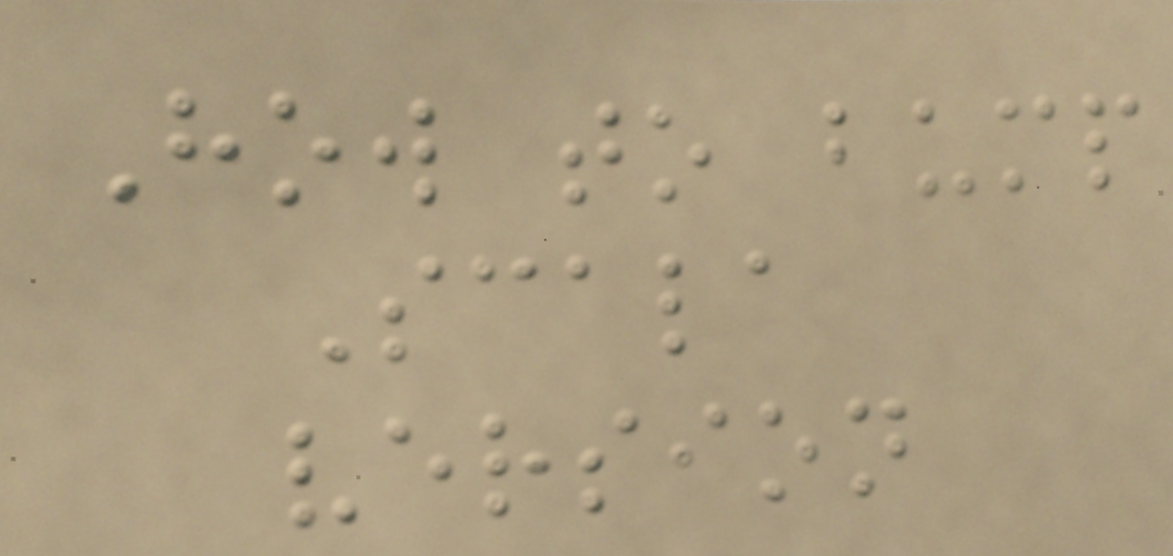How to bump
Scala
version
